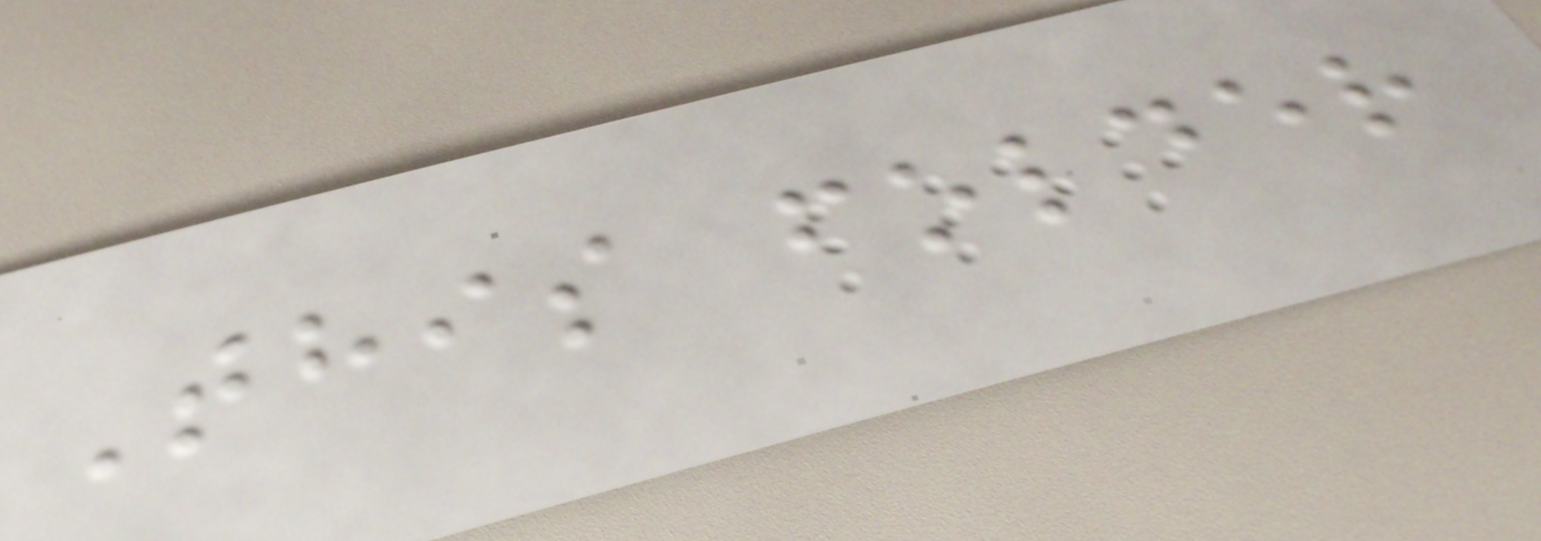This folder
